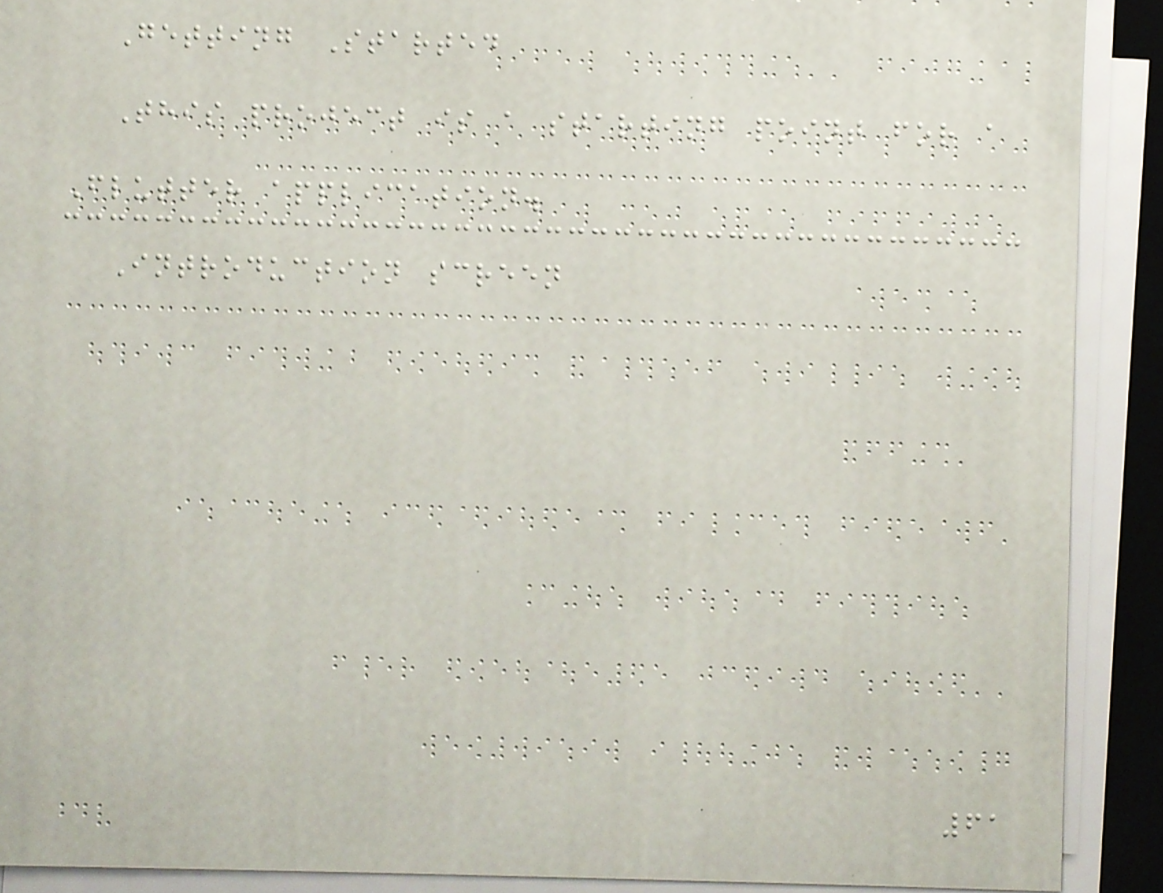Getting Started
This project is a starting point for a
Flutter application.
Introduction screen
61
